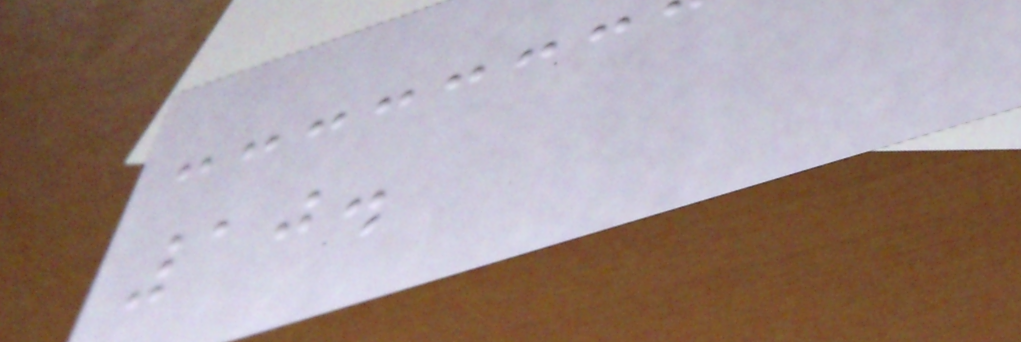10.
